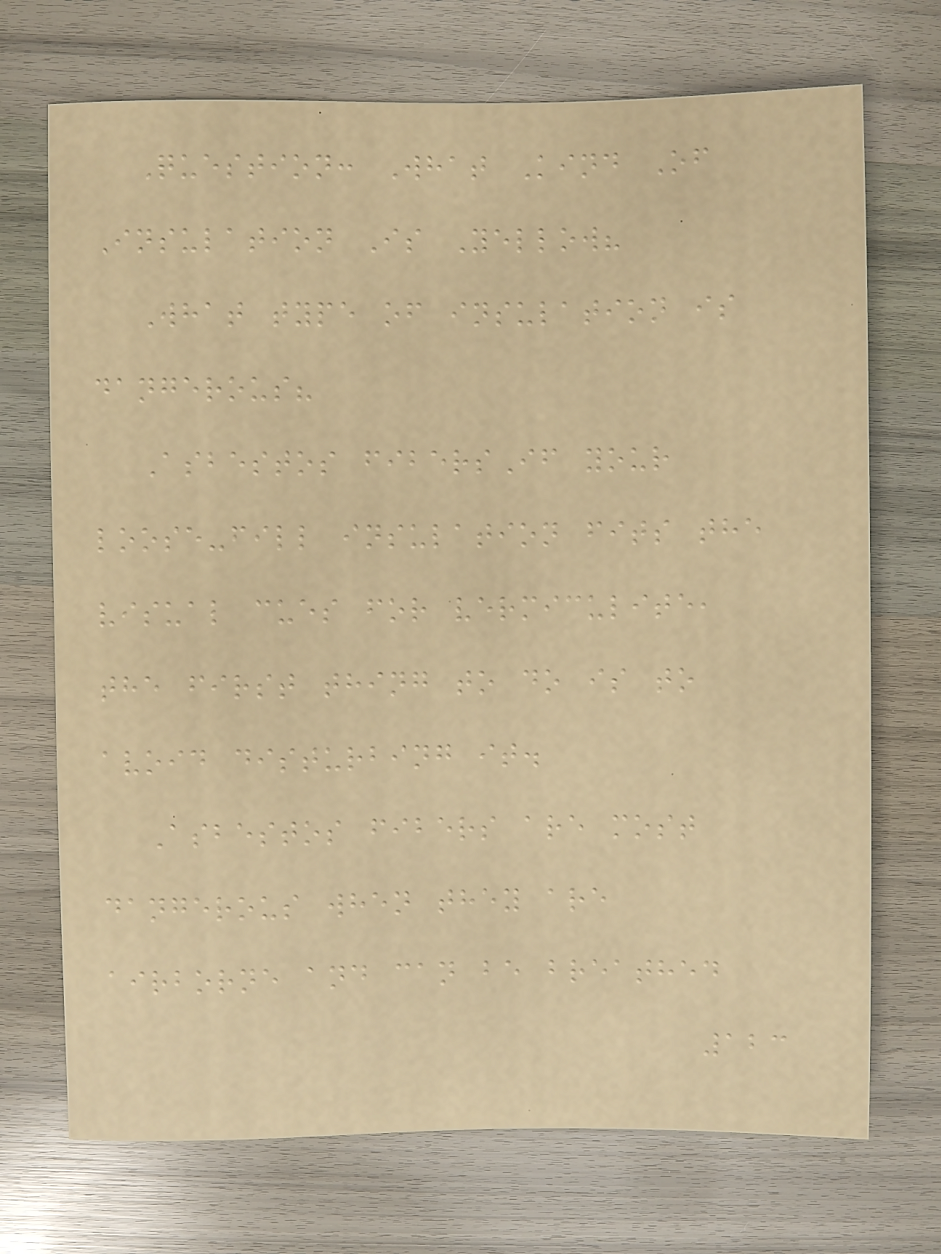Question: What Kind Of
Insulation Is Yellow?
What type of insulation is
dangerous?
Asbestos fibersIf your
loose-fill insulation fits the
visual cues for vermiculite,
the first thing to do is to
avoid disturbing it.
Asbestos fibers are most
dangerous when they are
airborne and can be breathed
123
